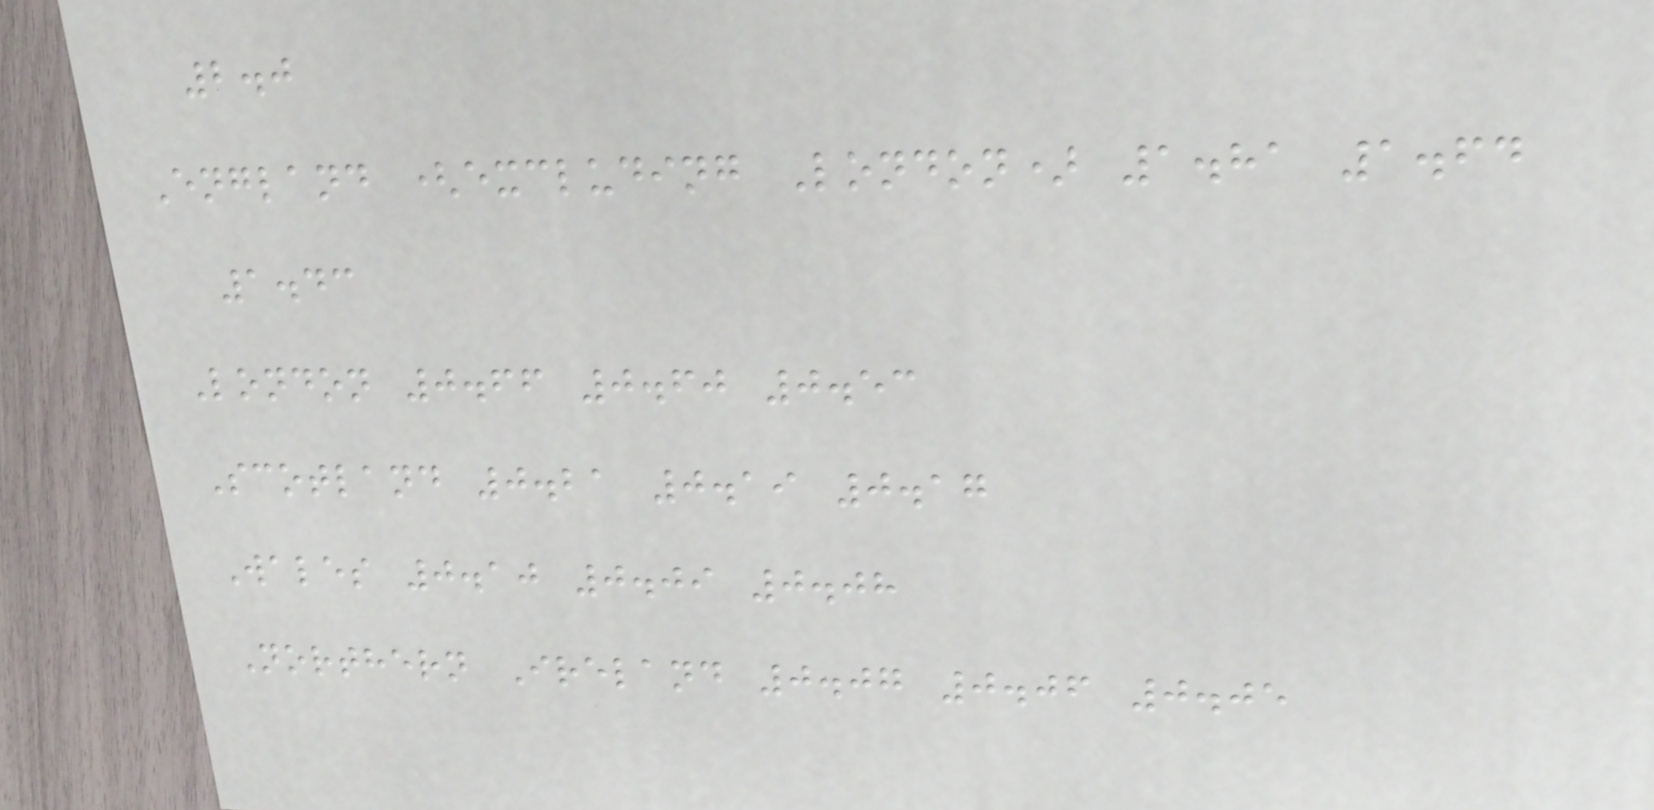2.0
England (excluding London) 1.81 1.64
1.43
London 0.66 0.60 0.53
Scotland 0.21 0.19 0.17
Wales 0.10 0.09 0.08
Northern Ireland 0.07 0.06 0.05
